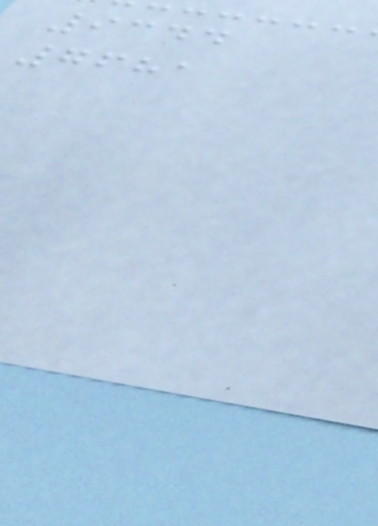9344
7681
